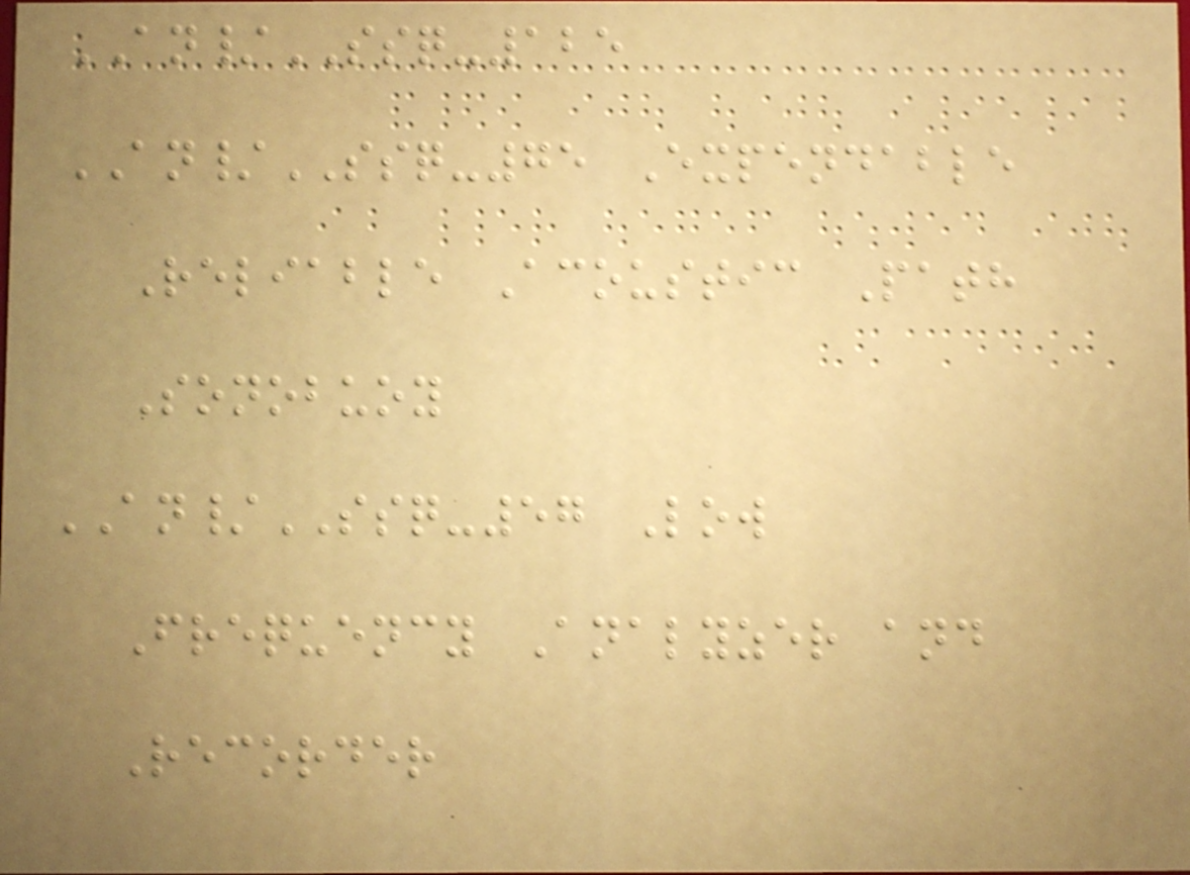AN/SSQ-125
AN/SSQ-75 Expendable
Reliable Acoustic Path
Sonobuoy
AN/SSQ-57 Low
Frequency Analyzer and
Recorder
